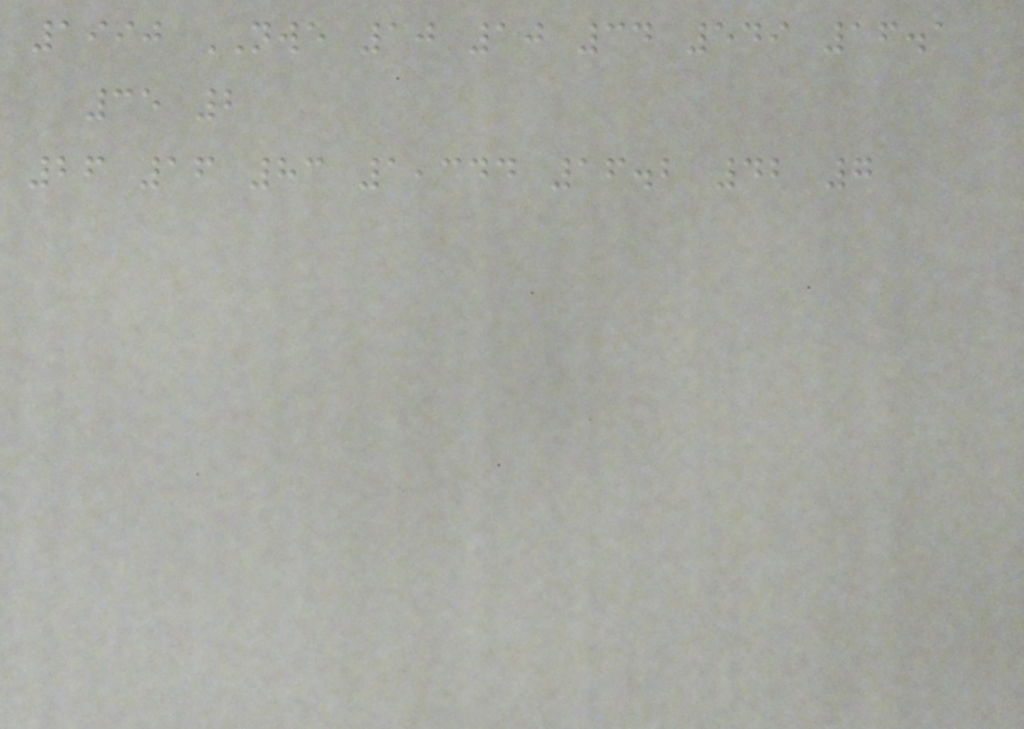1990 NWE 10 10 34 549 16.1
35 2
26 16 83 1,344 16.2 42 7
